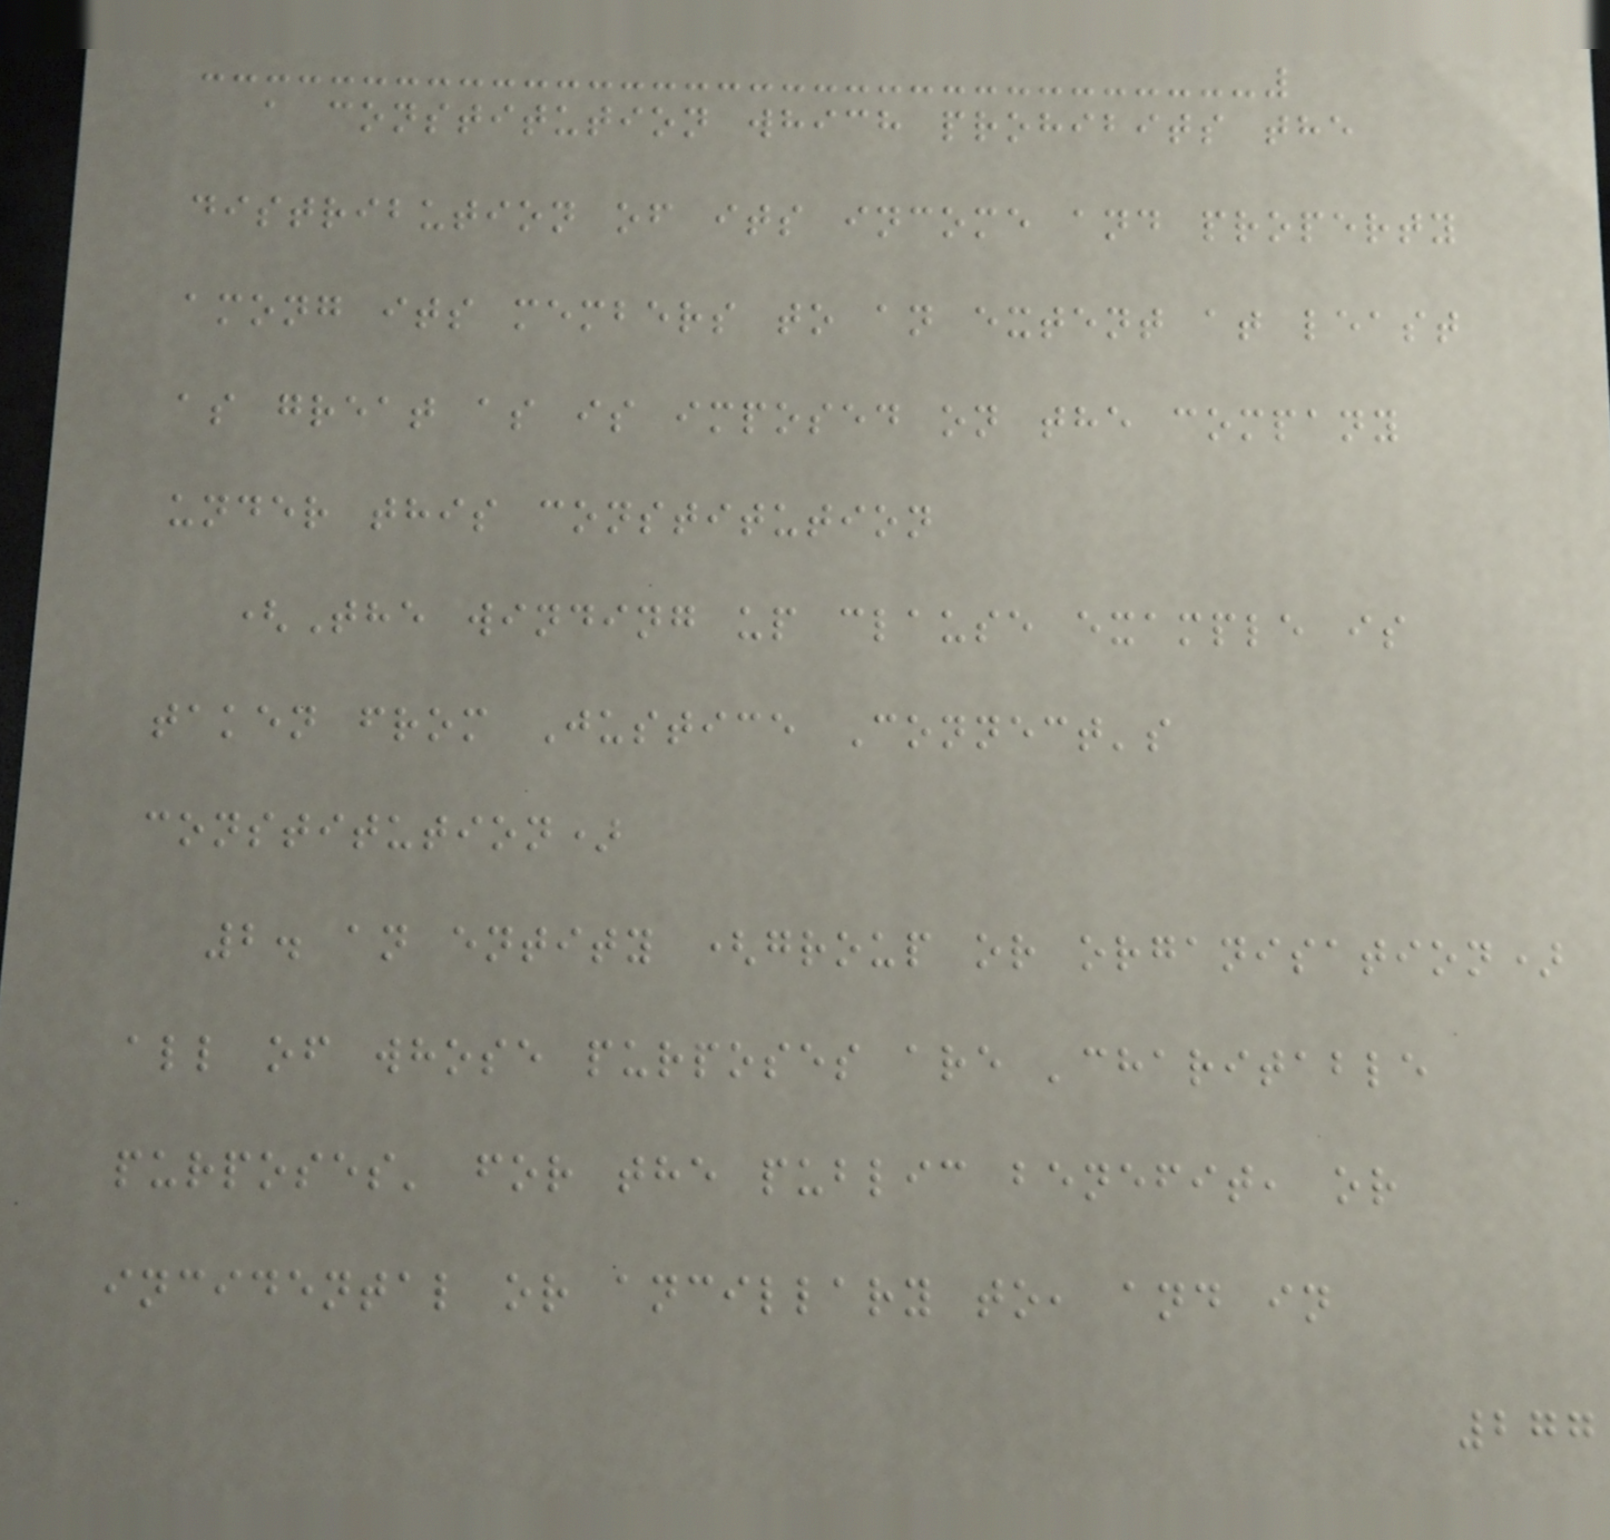a constitution which prohibits the
distribution of its income and property
among its members to an extent at least
as great as is imposed on the company
under this constitution
(The winding up clause example is
taken from Justice Connect's
constitution)
2. an entity (group or organisation)
all of whose purposes are 'charitable
purposes' for the public benefit, or
incidental or ancillary to, and in
277
